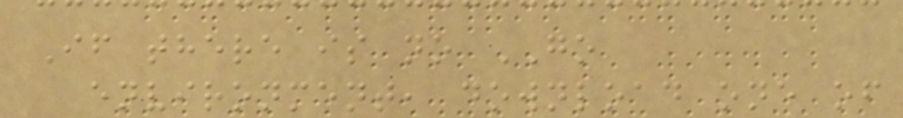If there is no GO
environment, download one of
